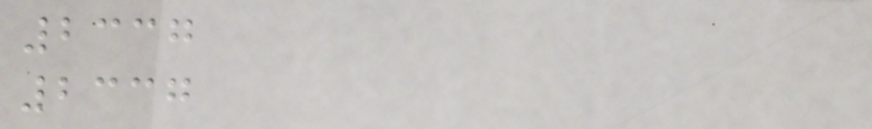2337
2337
